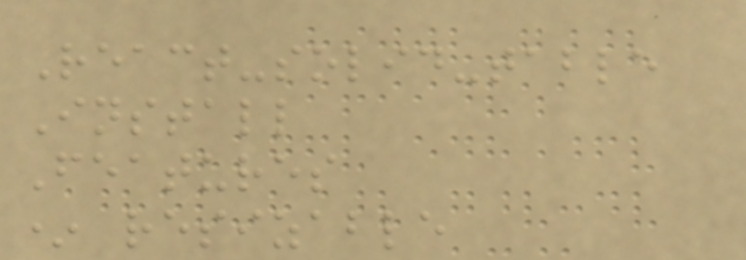React-solid-table
Install
Features
* resizable
